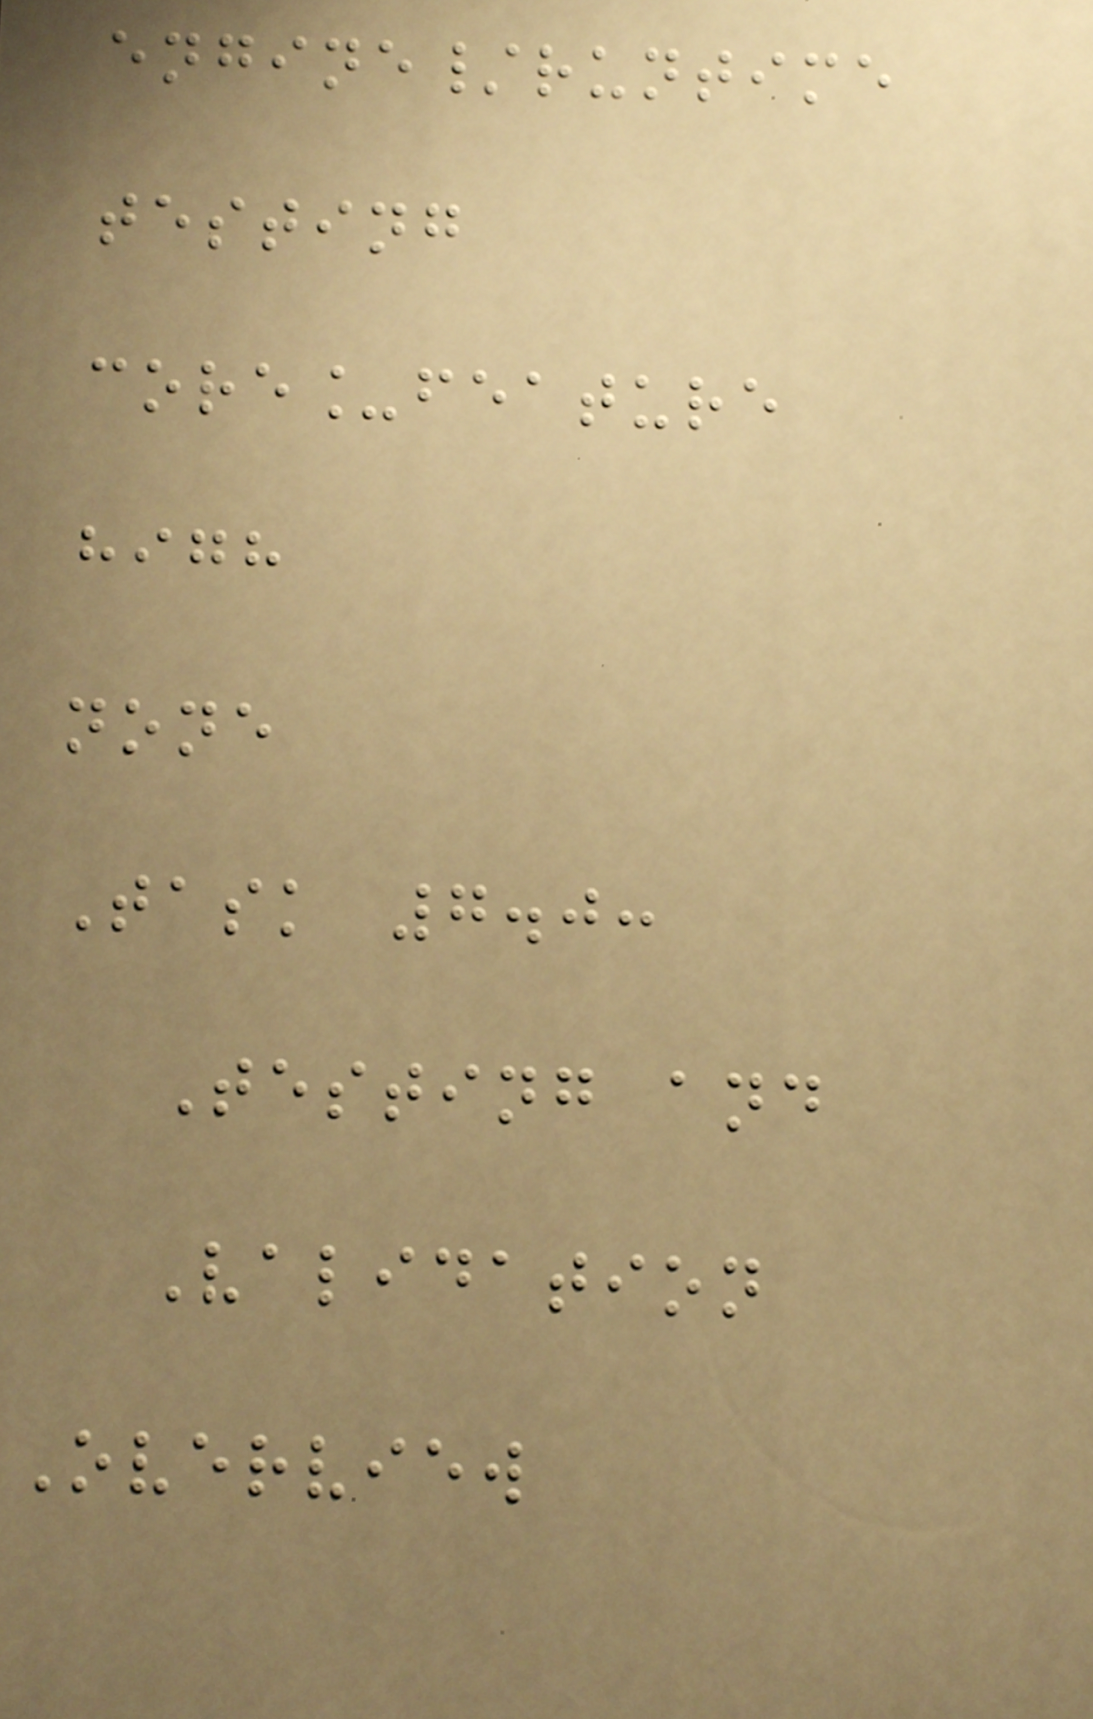engine/runtime
testing
core_feature
high
none
Task 7.0:
Testing and
Validation
Overview
